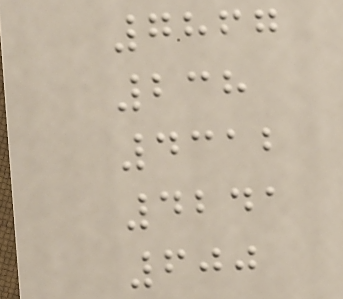7867
238
4312
4241
600
